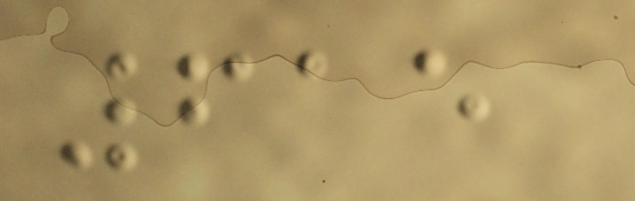615
